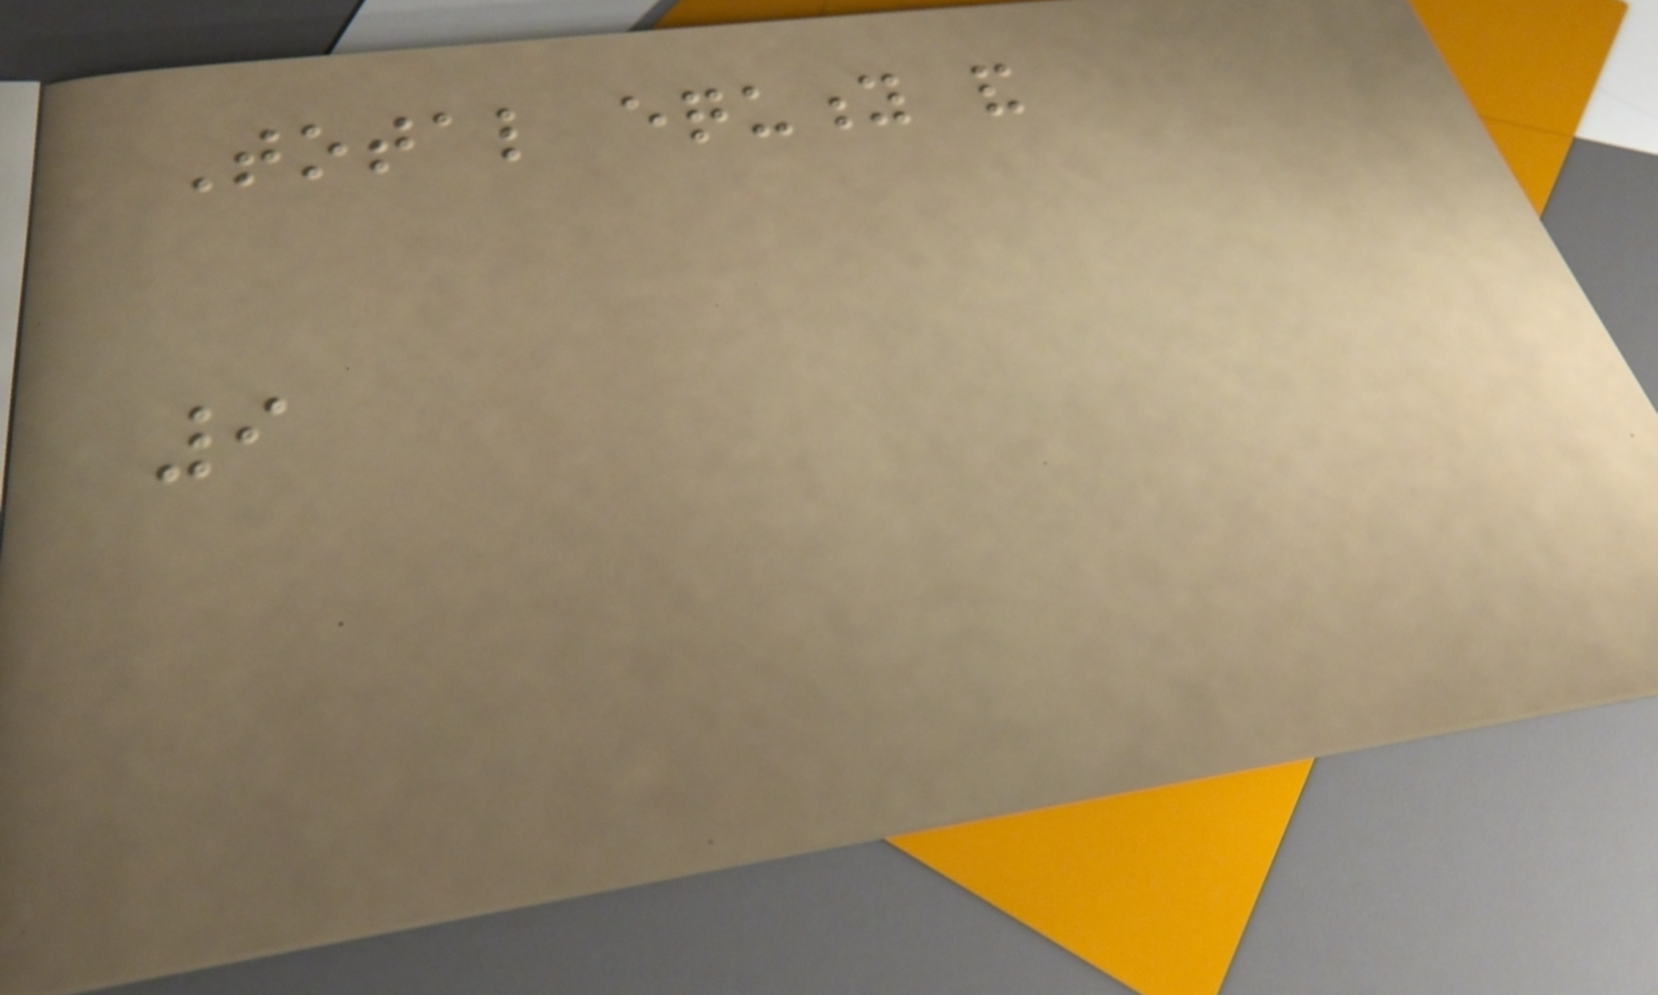Total equity and
9
